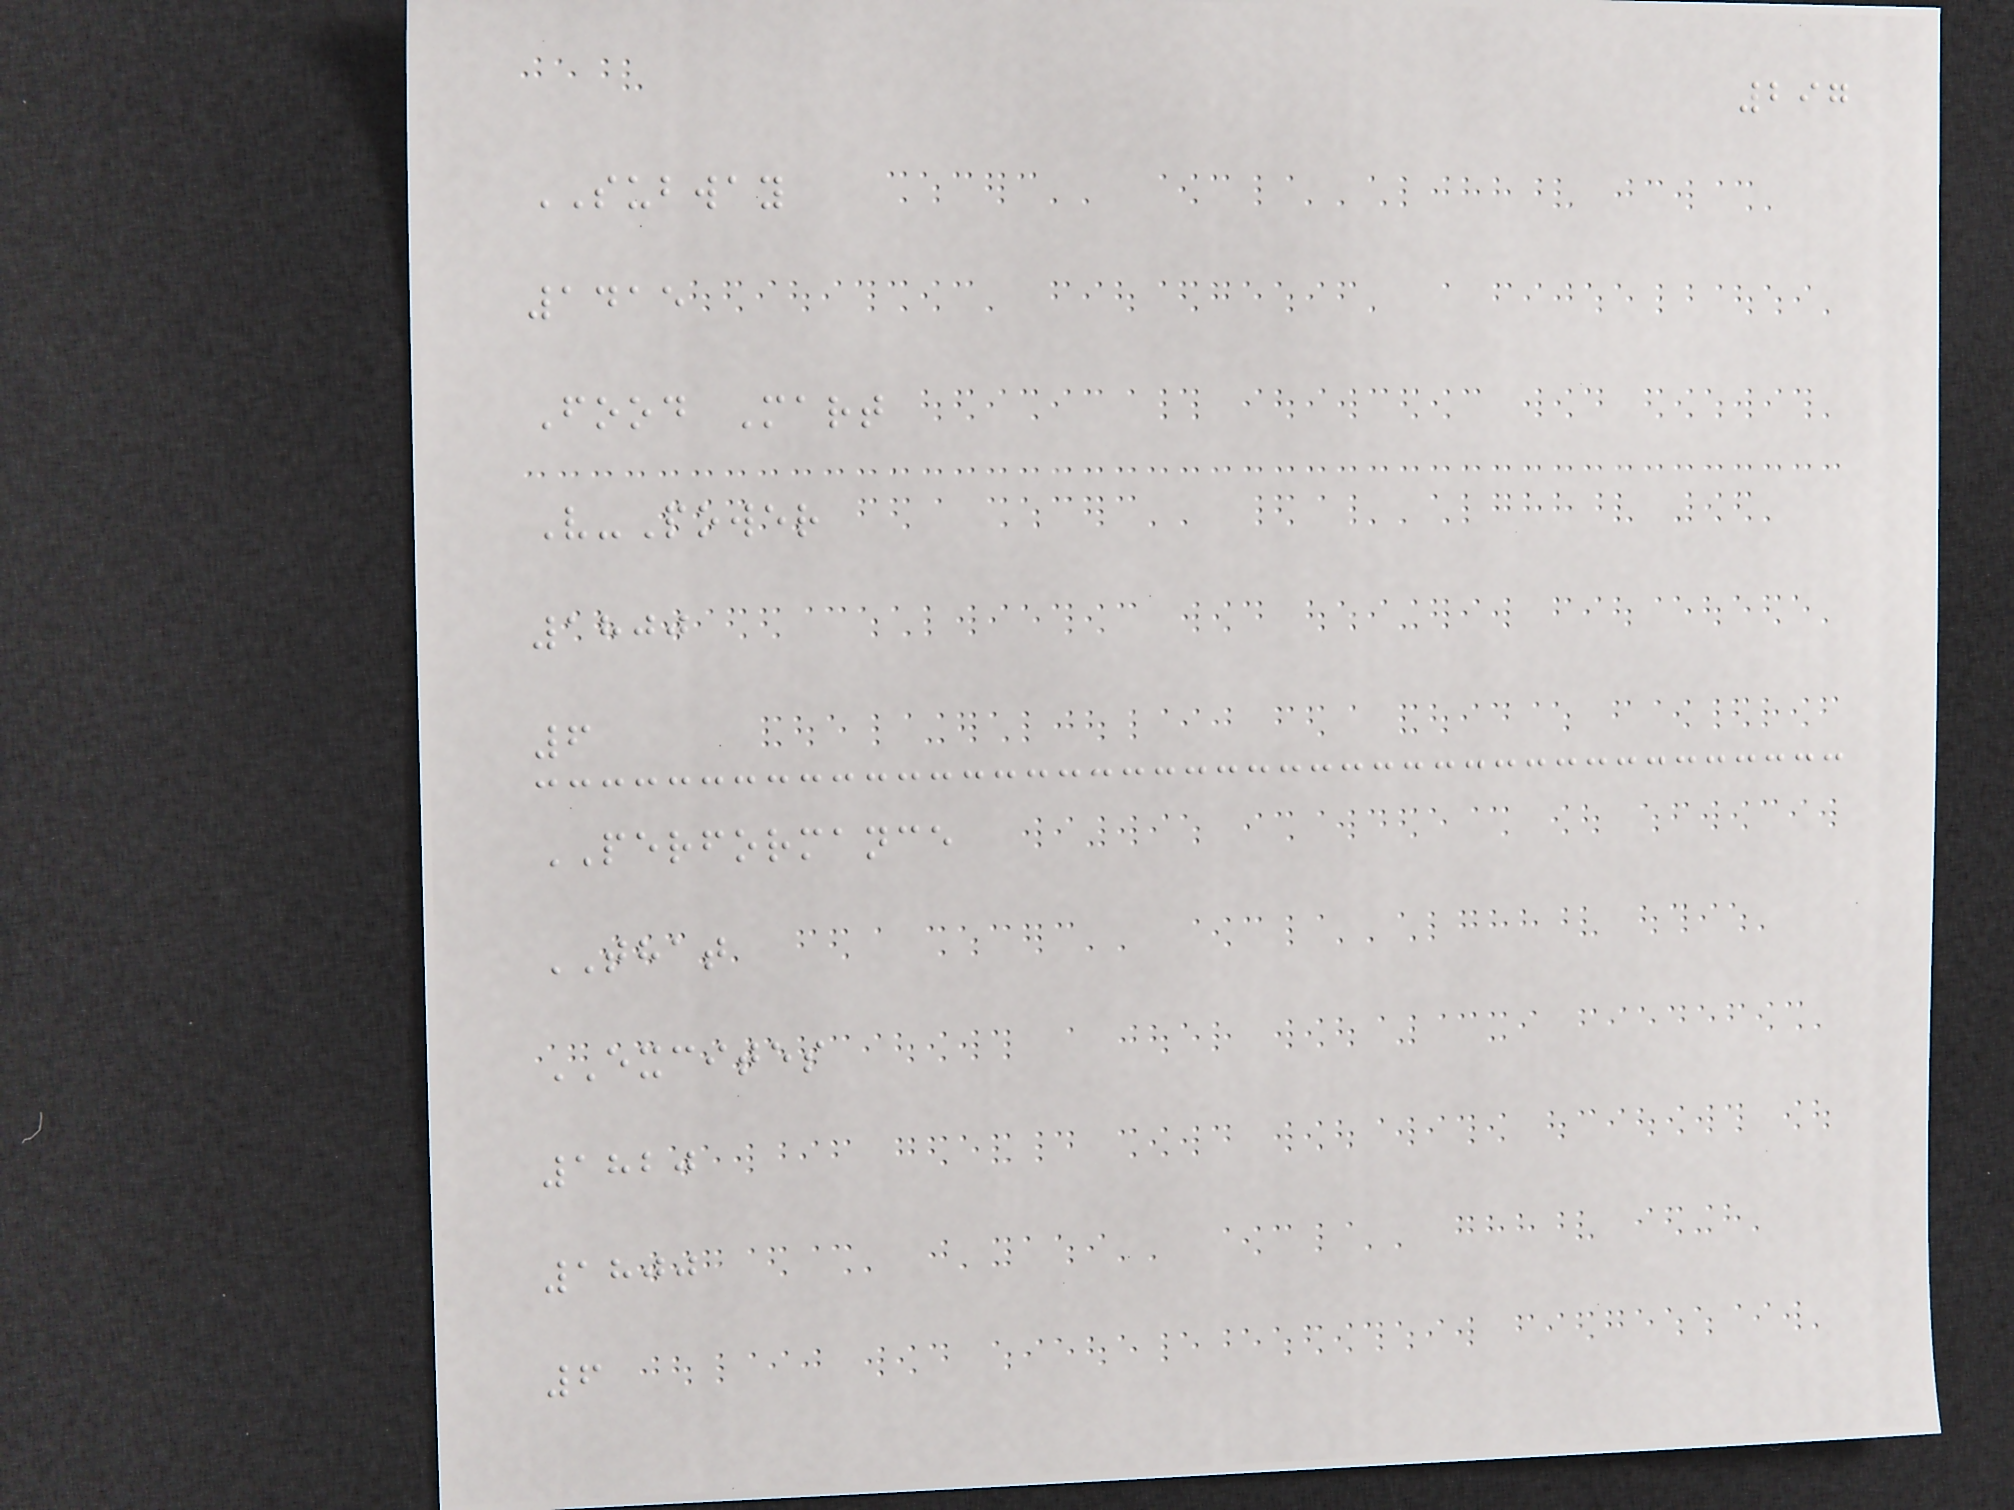297
SUBWAY
1415
Food Mart
V-Power
1800
6
PERFORMANCE
THAT
EXCITES
1820
1800
6
